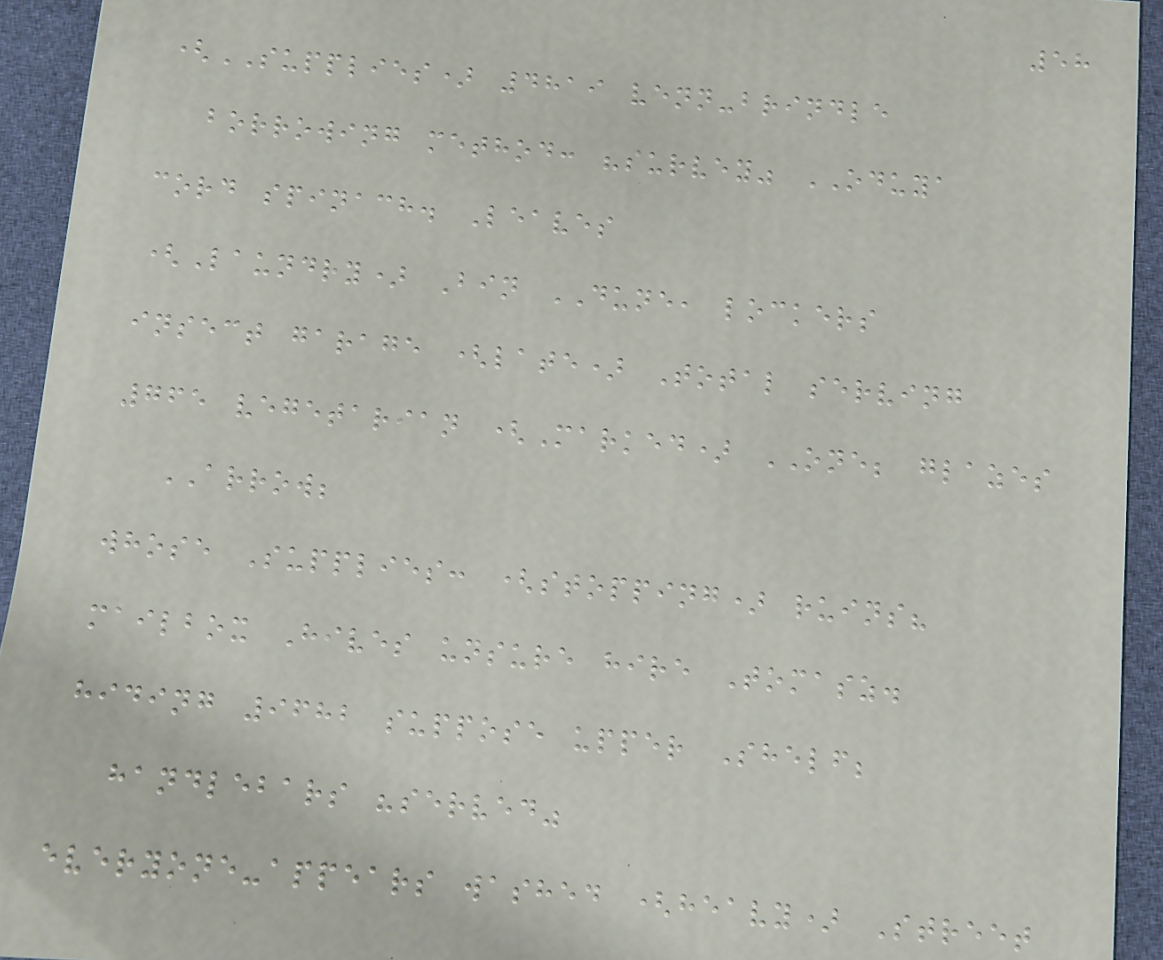58
(SUPPLIES) 4819 venn-brindle
borrowing method: "survey" ODUYA
cord spinach. Leaves
(Laundry) Bin DUNE, lockers
insect garage (late) Total serving
765 vegetarian (Marked) ONE; glazes
ARROW;
whose Supplies: (stopping) ruins?
mailbox Hives unsure hire Tomasz.
hiding 9682 suppose upper Shelf;
handlebars "served"
everyone-appears washed (heavy) Street
